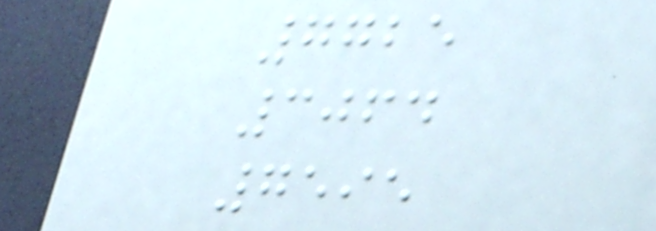7725
3064
7595
